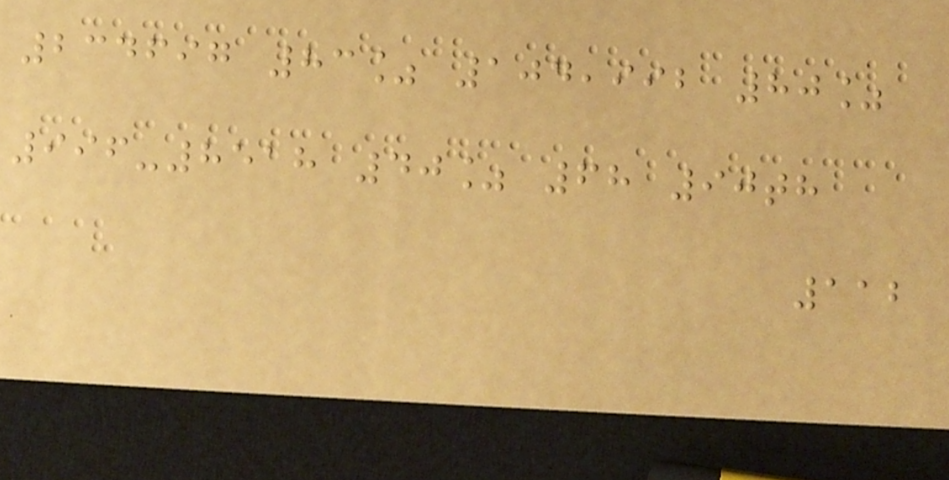234697 83% 104,992 80%
996-8518 40% 68 90th
112
